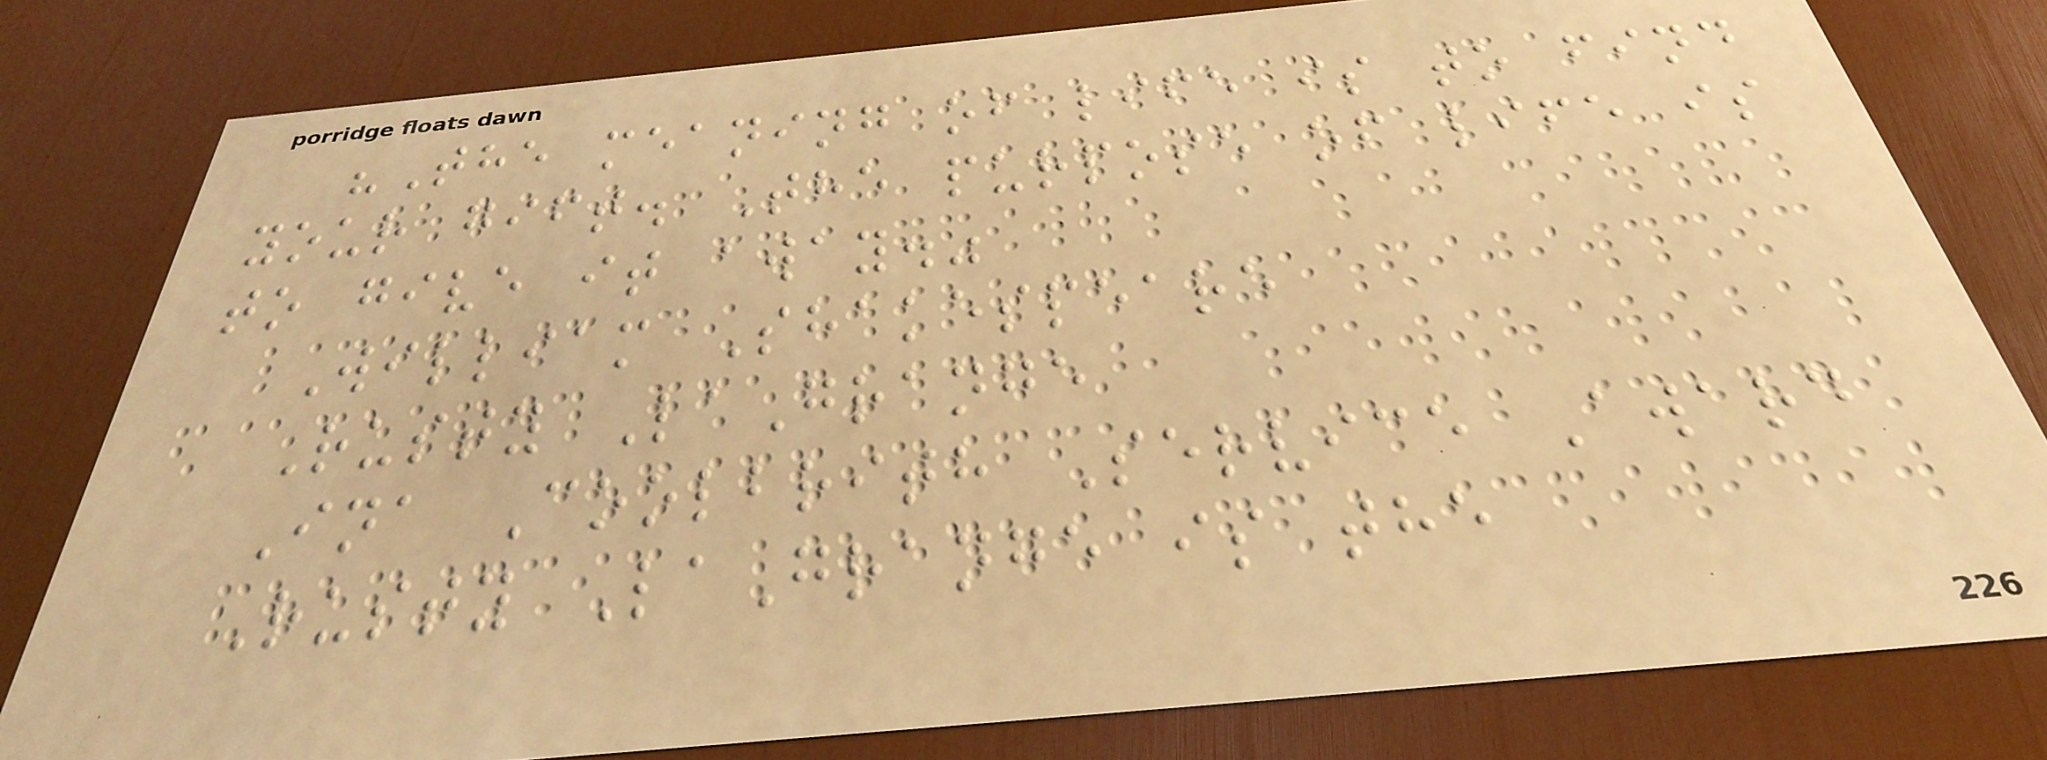"The meaning of life is to find
your gift. The purpose of life is
to give it away."
William Shakespeare
Rusty LaGrange
Ina Coolbrith Service Award
Rusty LaGrange is the
